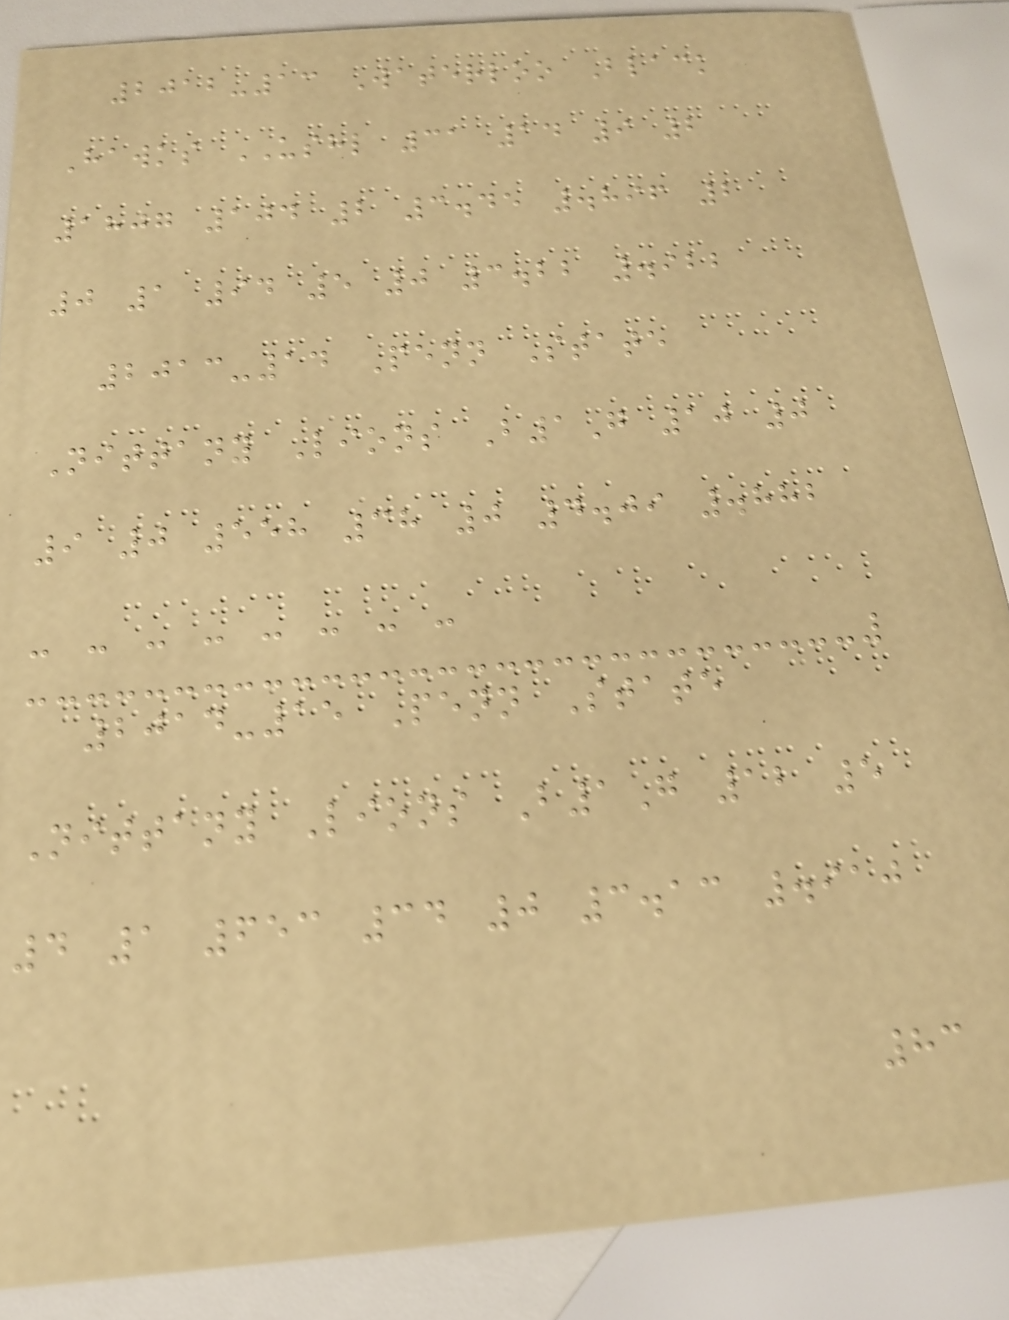2012-13 Waterloo Black
Hawks USHL 31 14 9 2
1807 104 2 3.45 .896 2
0 1 94 5 0 3.22 .922
2013-14 Penn State
Nittany Lions B1G 10 0
9 0 558 38 0 4.09 .882
- - - - - - - -
2014-15 Penn State
Nittany Lions B1G 12 5
4 1 653 34 0 3.13 .910
83
